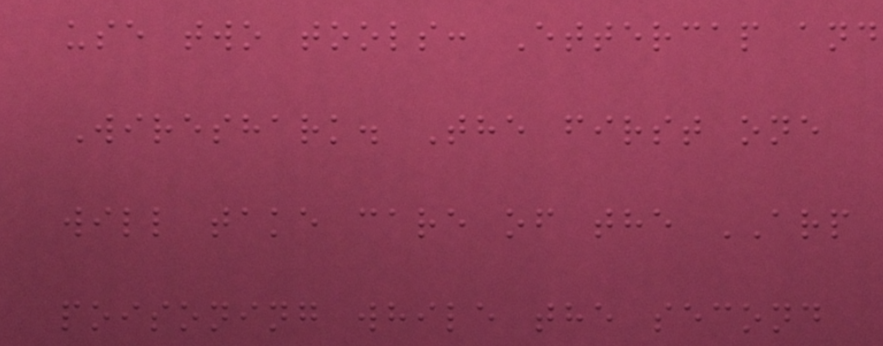use two tools: Ettercap and
Wireshark. The first one
will take care of the ARP
poisoning while the second
